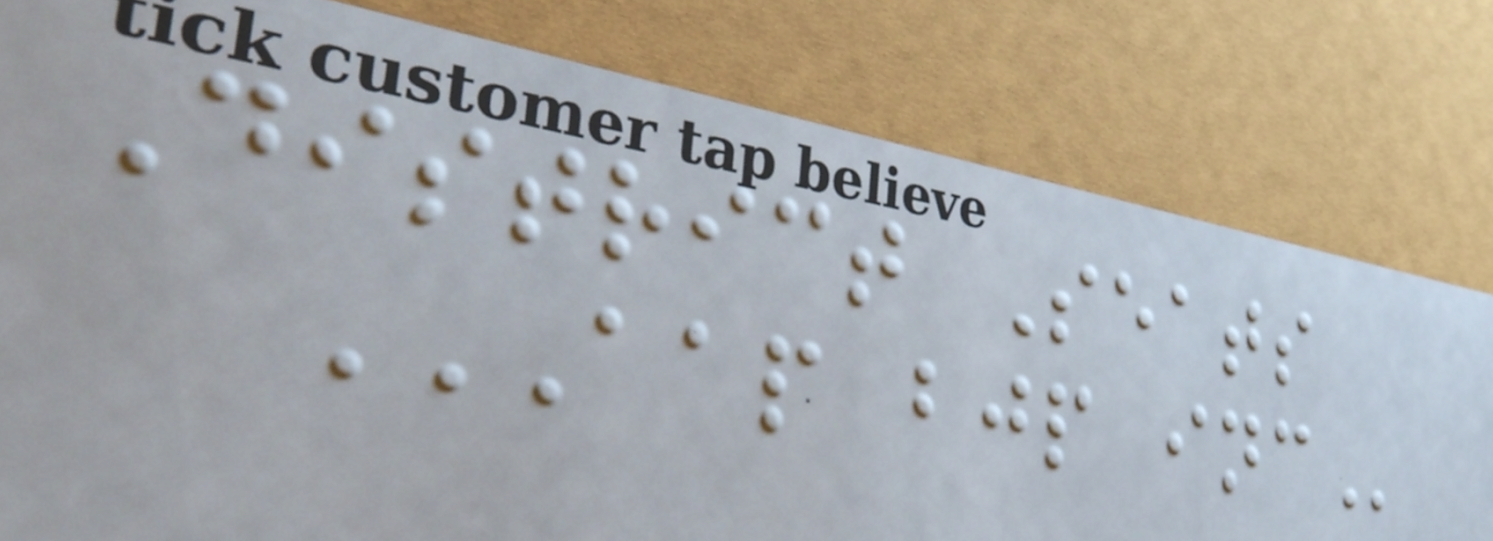District Seats
AAP BJP INC
